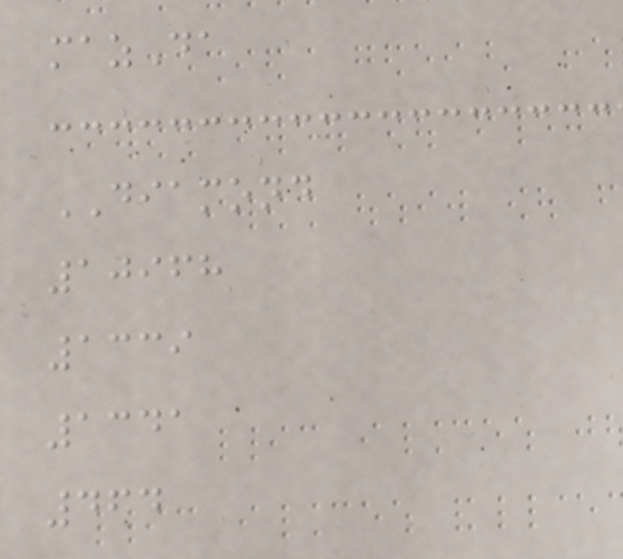mazDa
DIAMOND
10968
1339
1341
464
